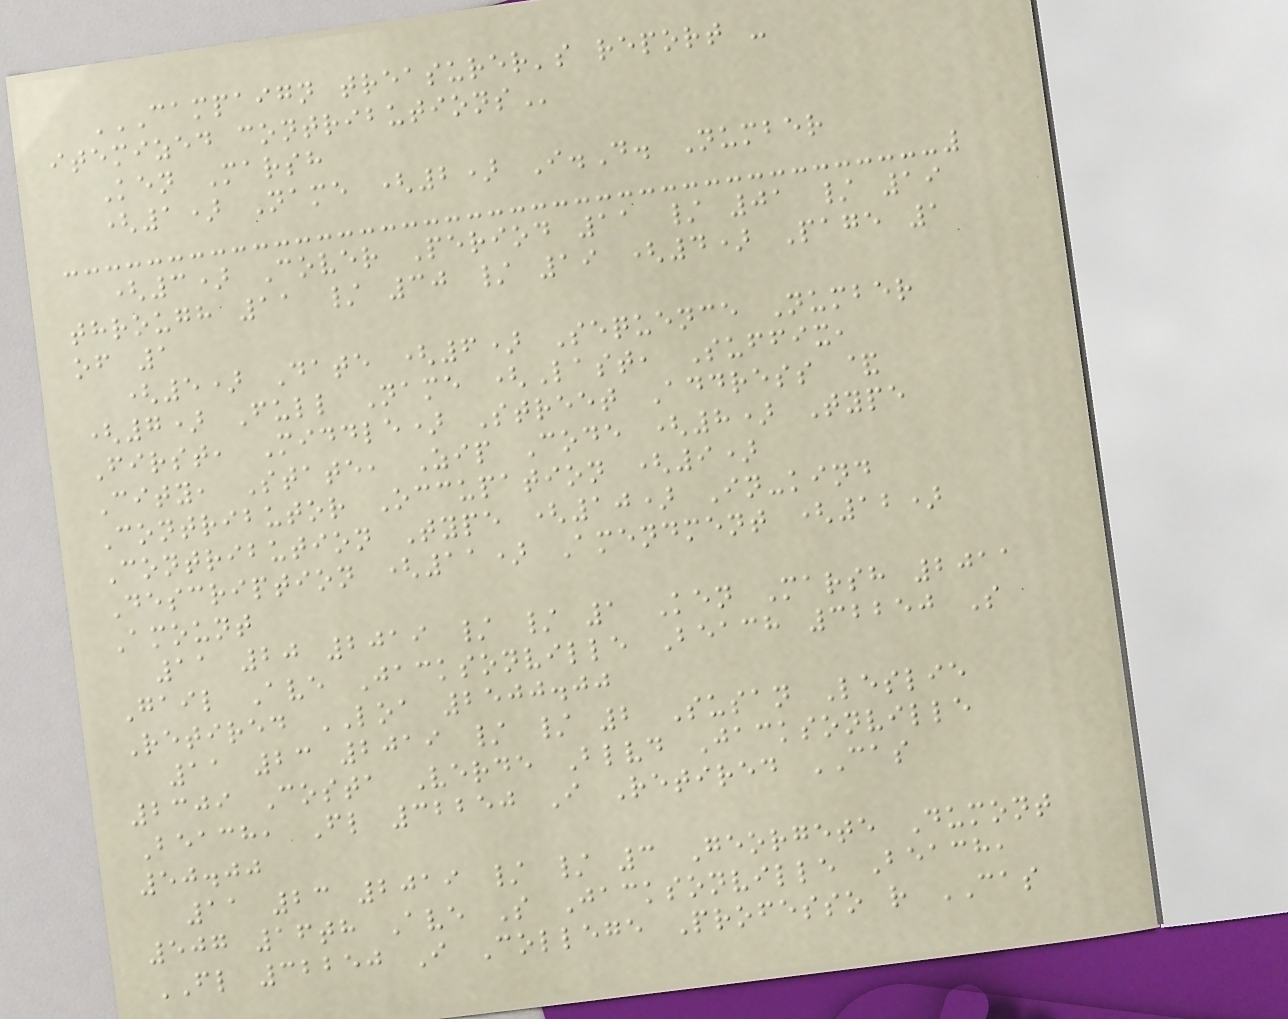CAMPAIGN TREASURER'S REPORT -
ITEMIZED CONTRIBUTIONS
Ken Marsh
(1) Name (2) I.D. Number
(3) Cover Period 11 / 01 / 19
through 11 / 30 / 19 (4) Page 1
of 1
(5) Date (6) Sequence Number
(7) Full Name (Last, Suffix,
First, Middle) Street Address &
City, State, Zip Code (8) Type
Contributor Occupation (9)
Contribution Type (10) In-kind
Description (11) Amendment (12)
Amount
11 20 2019 / / 1 Ken Marsh 2011
Gail Ave Jacksonville Beach 32250 S
Retired LOA 2500.00
11 23 2019 / / 2 Susan Leslie
2309 Costa Verde Blvd Jacksonville
Beach, Fl 32250 I Retired CAS
50.00
11 23 2019 / / 3 Georgete Dumont
507 16th Ave S Jacksonville Beach,
FL 32250 I College Professo r CAS
